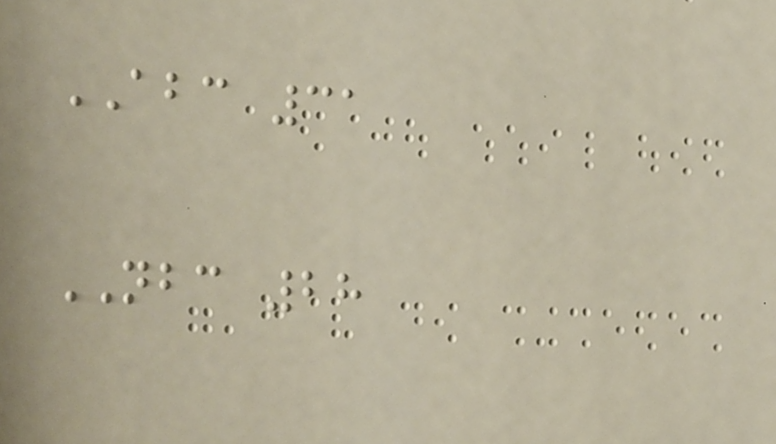ABC 31
NBC 28
